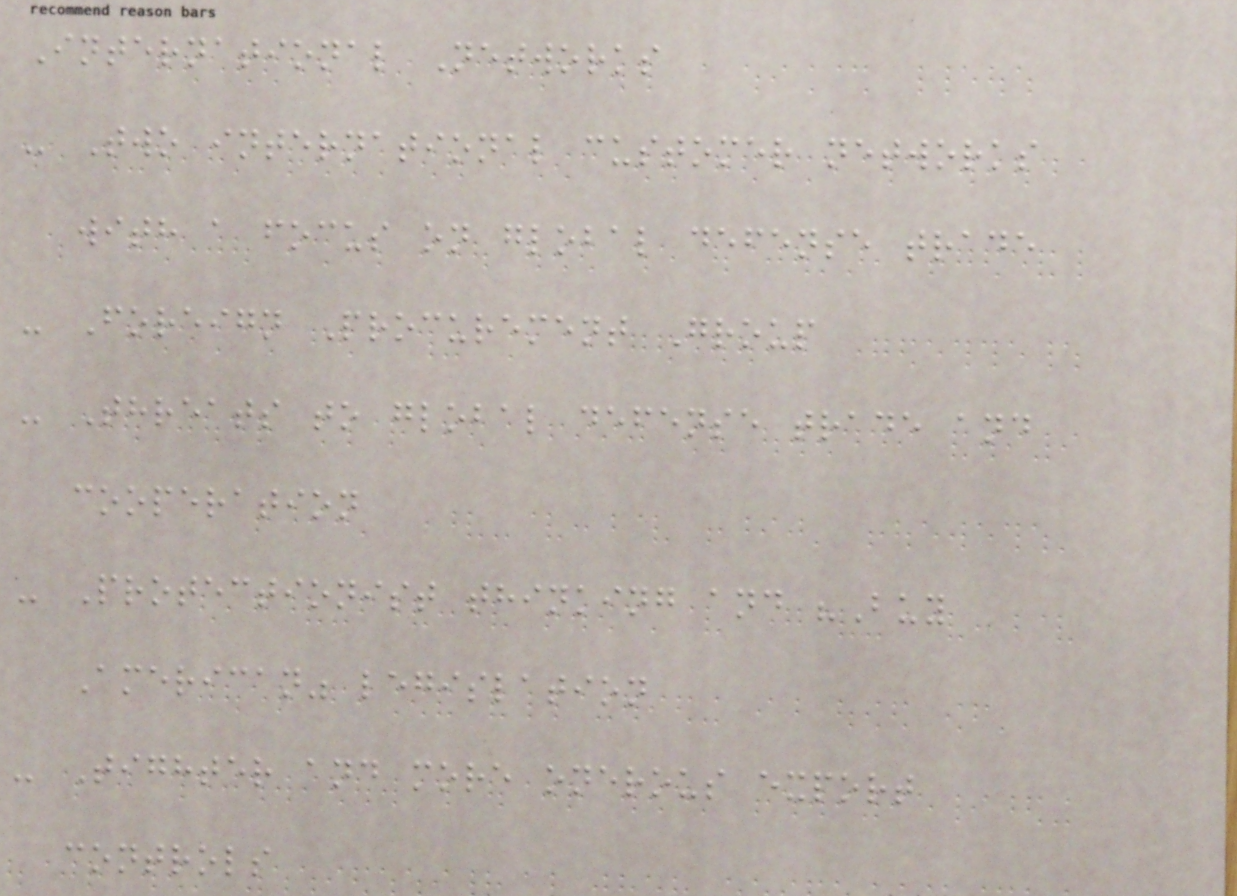International Networks
- Two international customer networks
with a focus on global defense trade
- Foreign Procurement Group
- Threats to global defense trade and
cooperation
- Protectionist thinking and "Buy
American" legislation
- Tighter and more onerous export
controls
